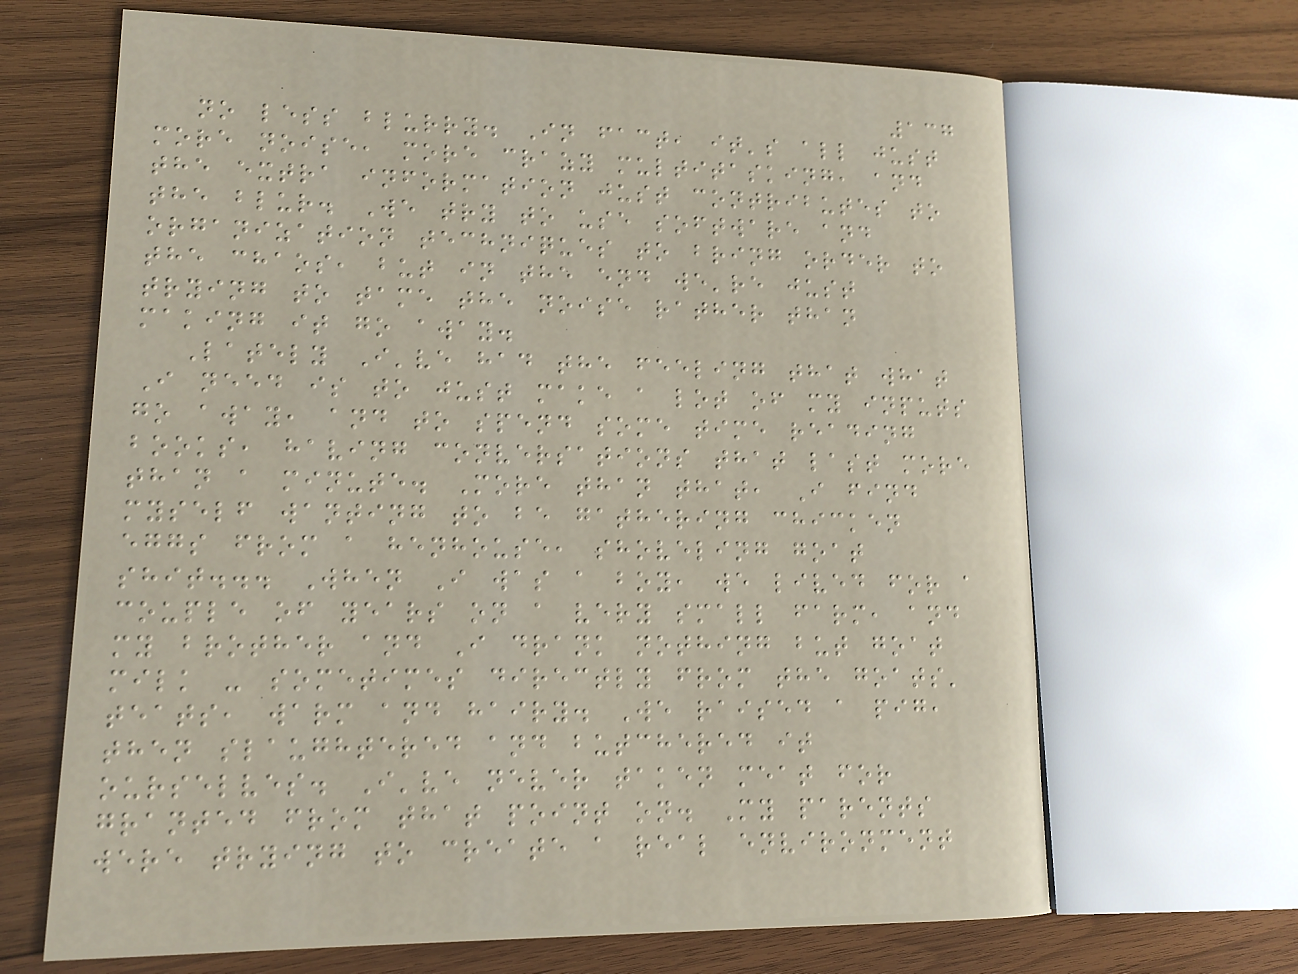137
no less blurry. In fact, it's all just
more noise, more crazy multitasking, and
the extra information just contributes to
the blur. We try to use software and
organization techniques to bring order to
the chaos, but in the end we're just
trying to tame the noise rather than
making it go away.
Lately I've had the feeling that what
I need is to just make a lot of my inputs
go away, and to spend some time reading
books, having conversations that last more
than a minute. More than that, I find
myself wanting to be gathering chicken
eggs from a henhouse, shoveling goat
shit... When I was a boy, we lived for a
couple of years on a very small farm, and
my brother and I drank nothing but goat
milk - sometimes directly from the goats'
teats, warm and hairy. We raised a pig,
then slaughtered and butchered it
ourselves. I've never taken meat for
granted from that point on. My parents
were trying to create a real environment
